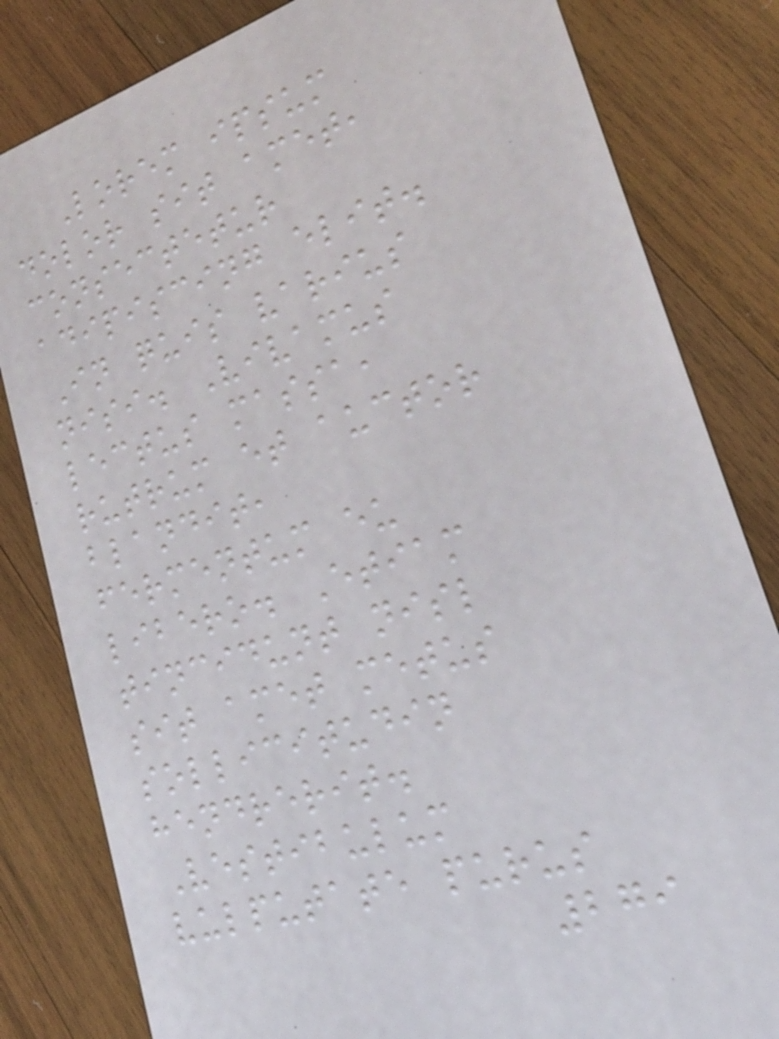Lorem ipsum
dolor sit amet,
consectetur
adipiscing elit.
In quis varius
nisi. Vivamus
lectus massa,
rutrum et auctor
blandit,
fermentum eu
libero. Etiam
tincidunt nisl
sit amet metus
sollicitudin
hendrerit.
Vestibulum
vulputate purus
279
